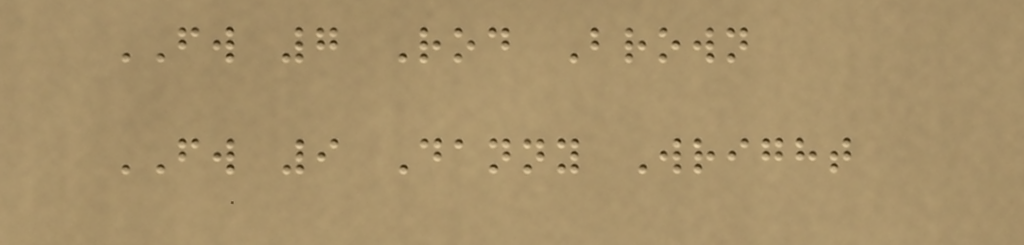FW 7 Rod Brown
FW 9 Danny Wright
